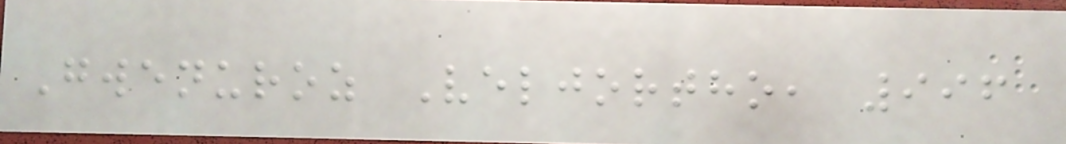Gwenuroz Veljortho, 996
